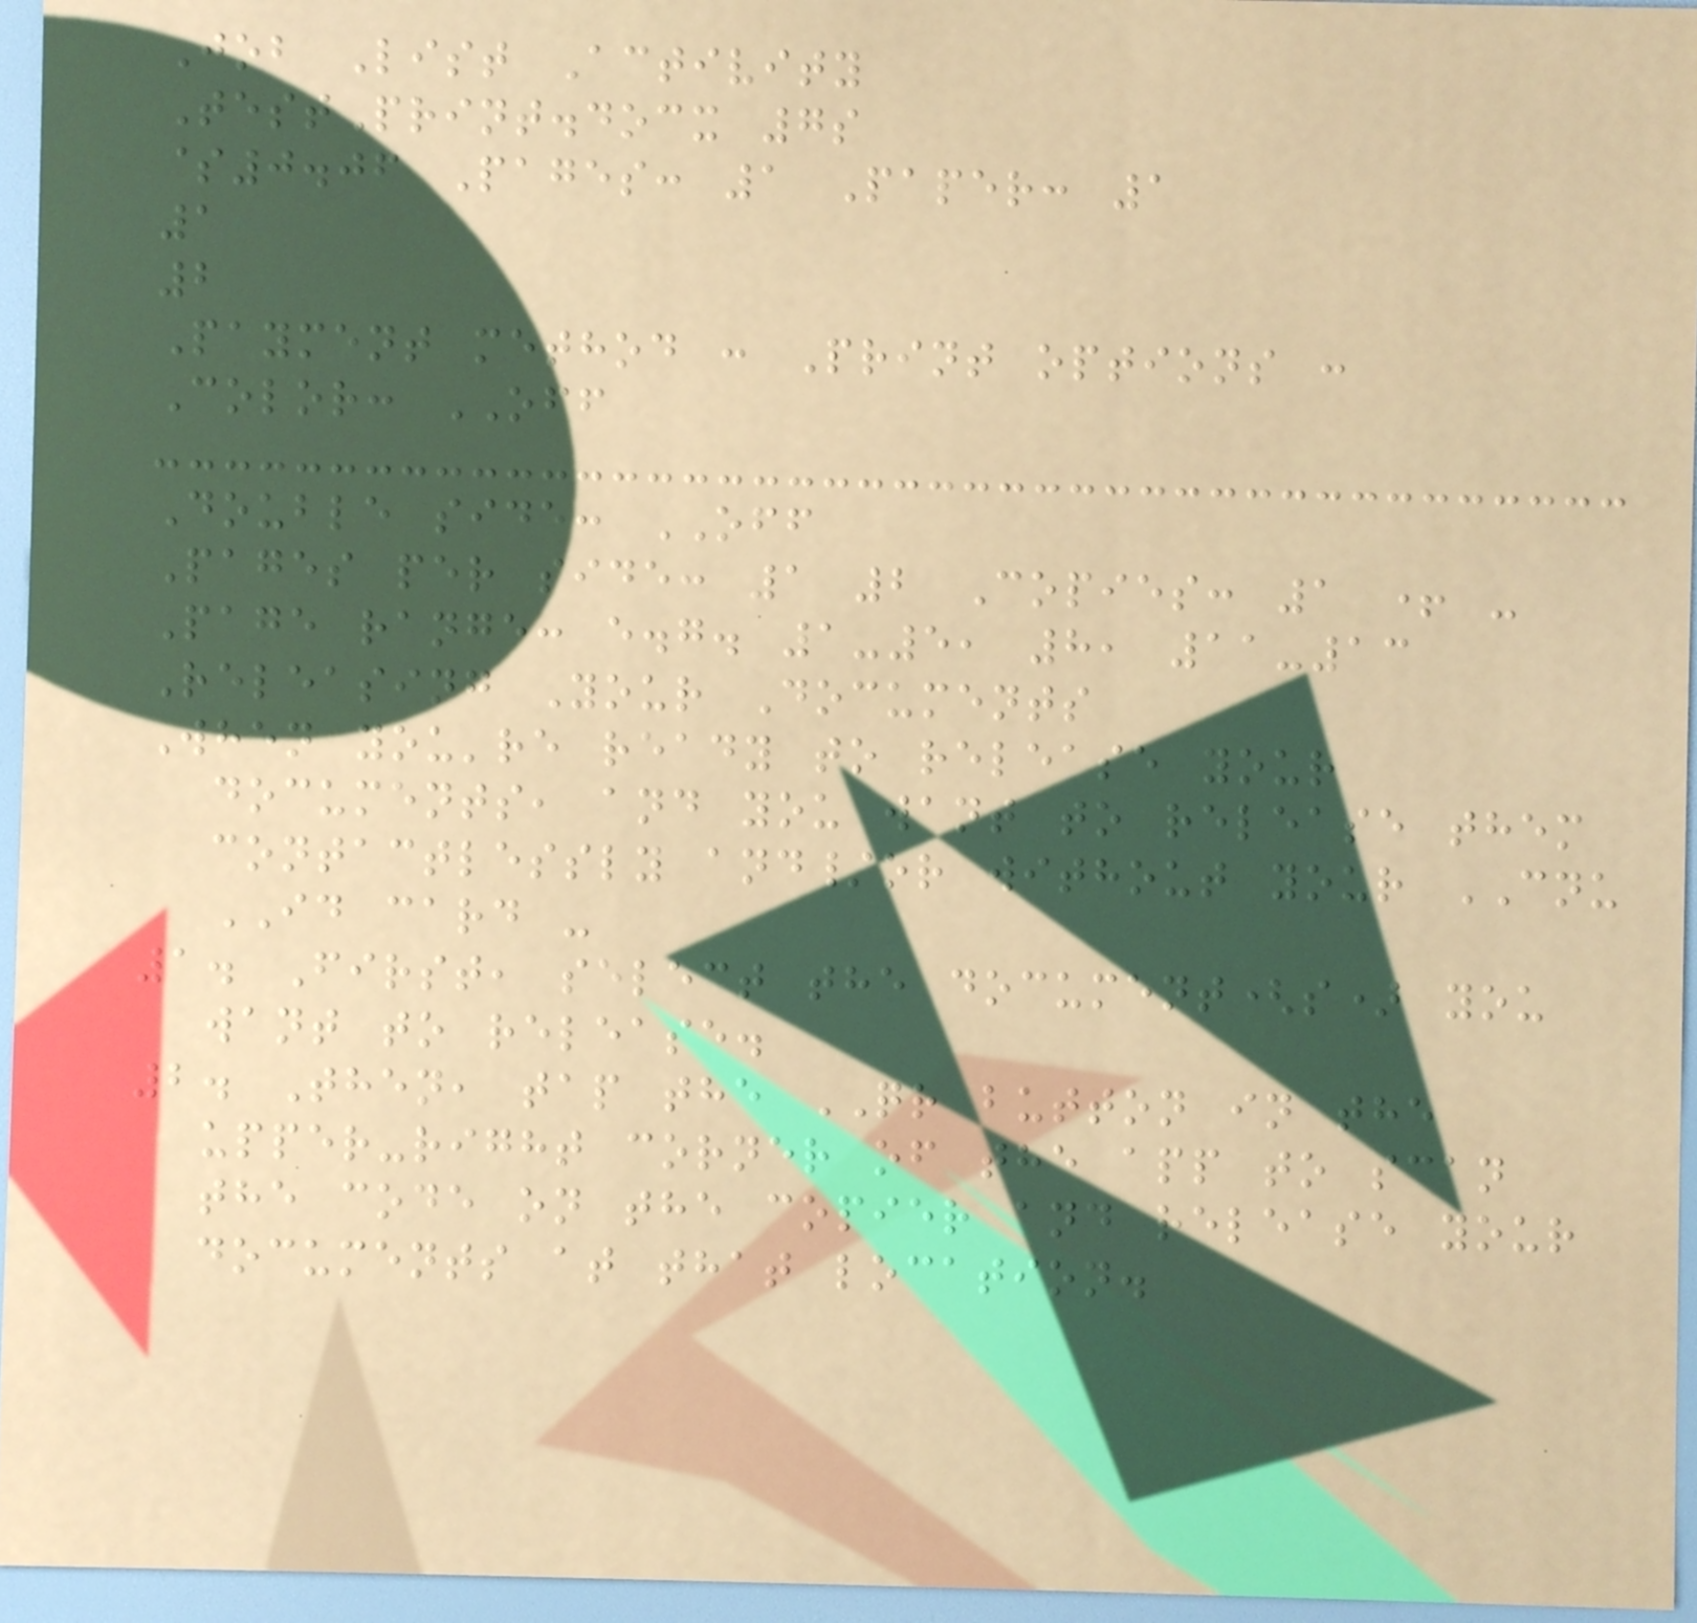Job List Activity
TestPrint.docx 7s
$0.06 Pages: 1 Paper: 1
1
2
Payment method : Print options :
Color: OFF
Double side: OFF
Pages per side: 1 2 Copies: 1 + -
Page range: e.g. 1-5, 8, 11-13
Releasing Your Documents
When you're ready to release your
documents, and you want to release them
contactlessly and/or without your CNU
ID card -
1. First, select the document(s) you
want to release.
2. Then, tap the QR button in the
upper-right corner of the app to scan
the code on the copier and release your
documents at that location.
